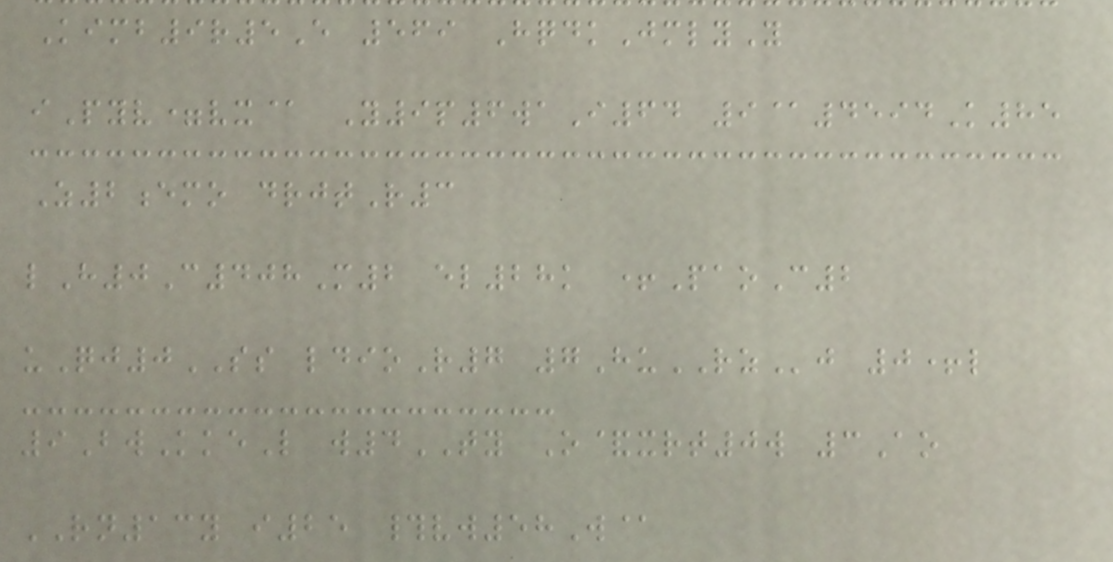Kimb9r5E 569 HqdkJmlyY
iPyv=vx@ Y9p6waI64 9@4594K85
Z2emo drjtR3
lH0C408M2 el28k +PaoC2
uQj0SS ldioR7 7HuRZj 0+l
9BwKkeL w4TY O&xrt0w 3Ao
RN13y i25 #vw58W@
